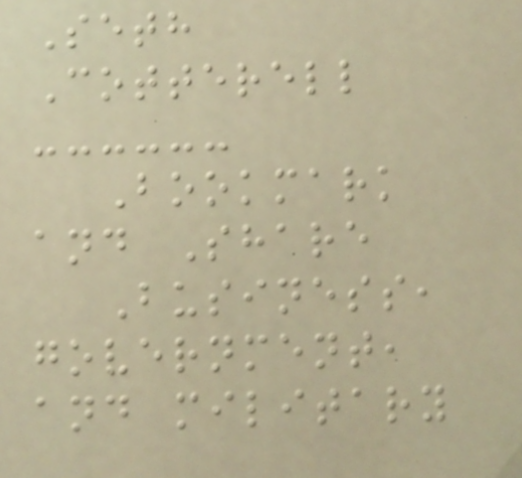Seth
Cotterell
Bookmark
and Share
Business,
government,
and military
